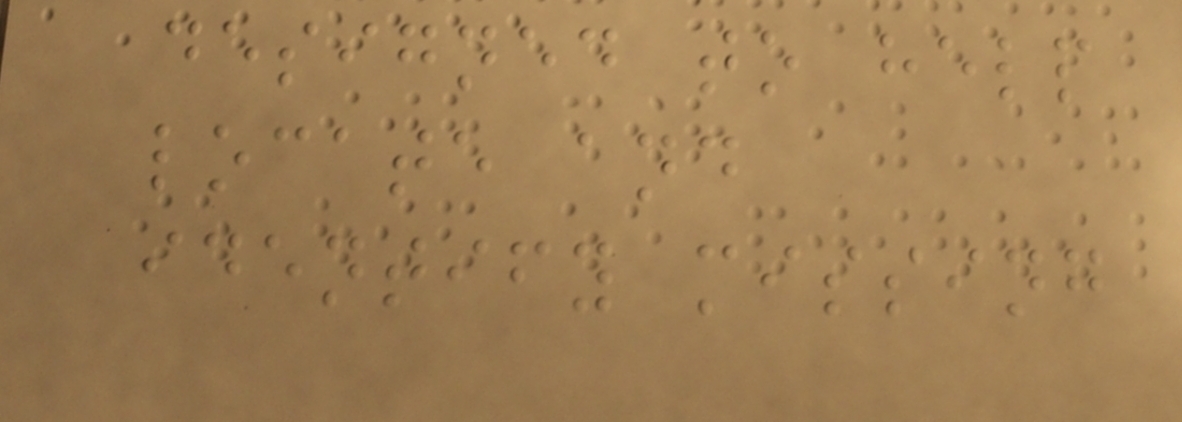designed to help
locate and
identify missing
